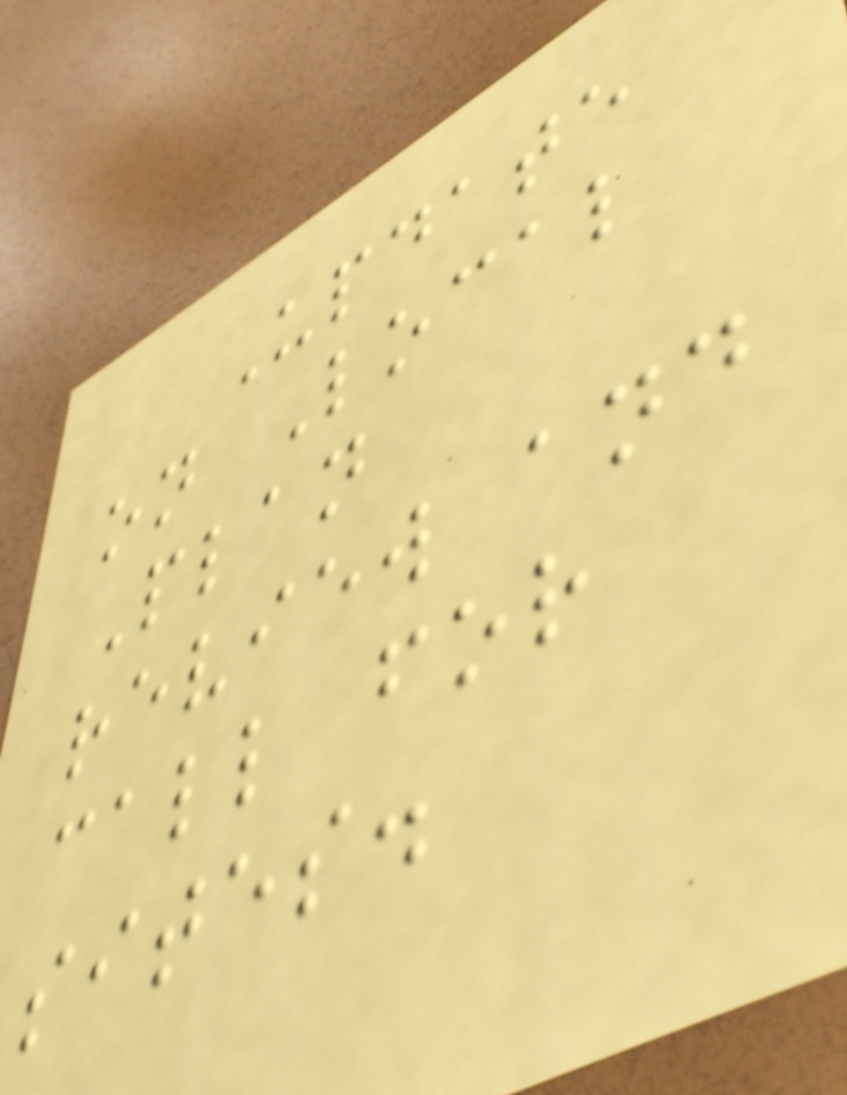Update
on Local
Plan
review and
call for
sites.
